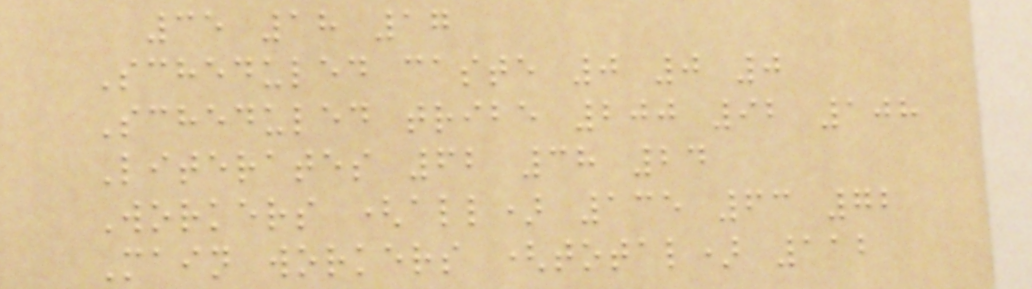35 18 17
Scheduled caste 0 0 0
Scheduled tribe 200 92 108
Literates 62 38 24
Workers (all) 135 63 72
Main workers (total) 112
